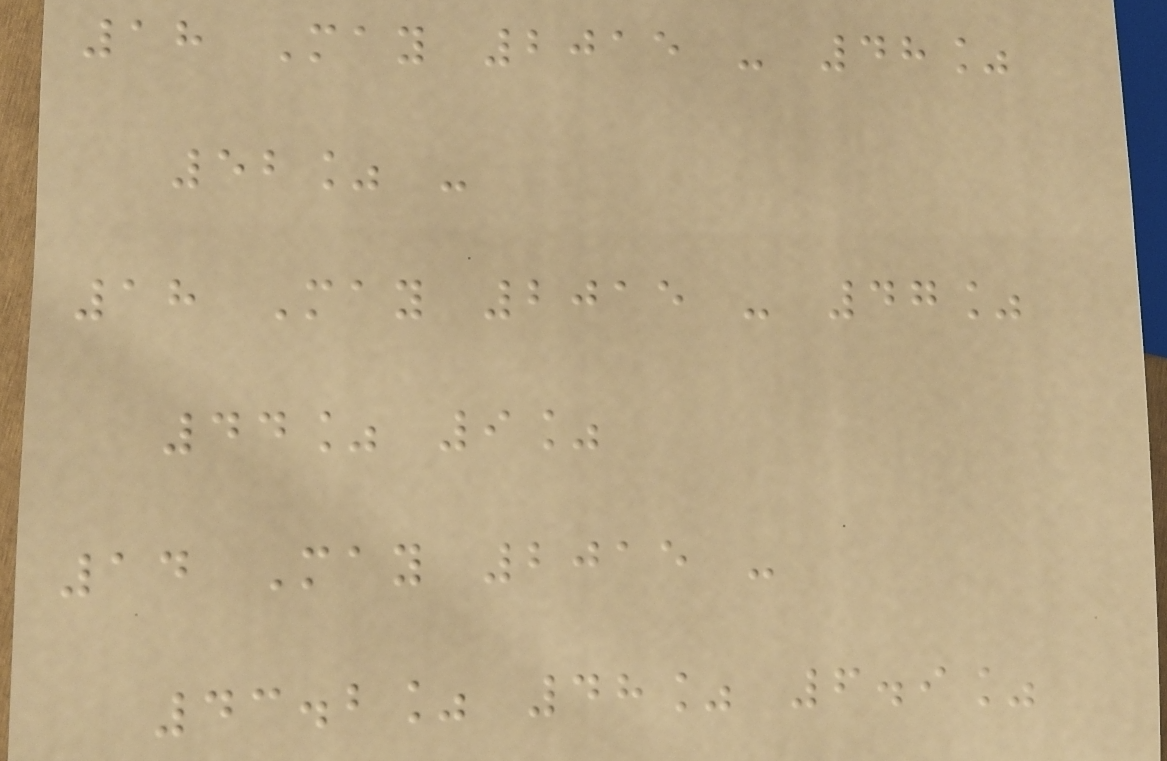18 May 2015 - 48%
52% -
18 May 2015 - 47%
44% 9%
14 May 2015 -
43.2% 48% 6.9%
